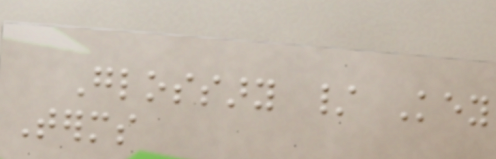Glossary / Key
Terms
